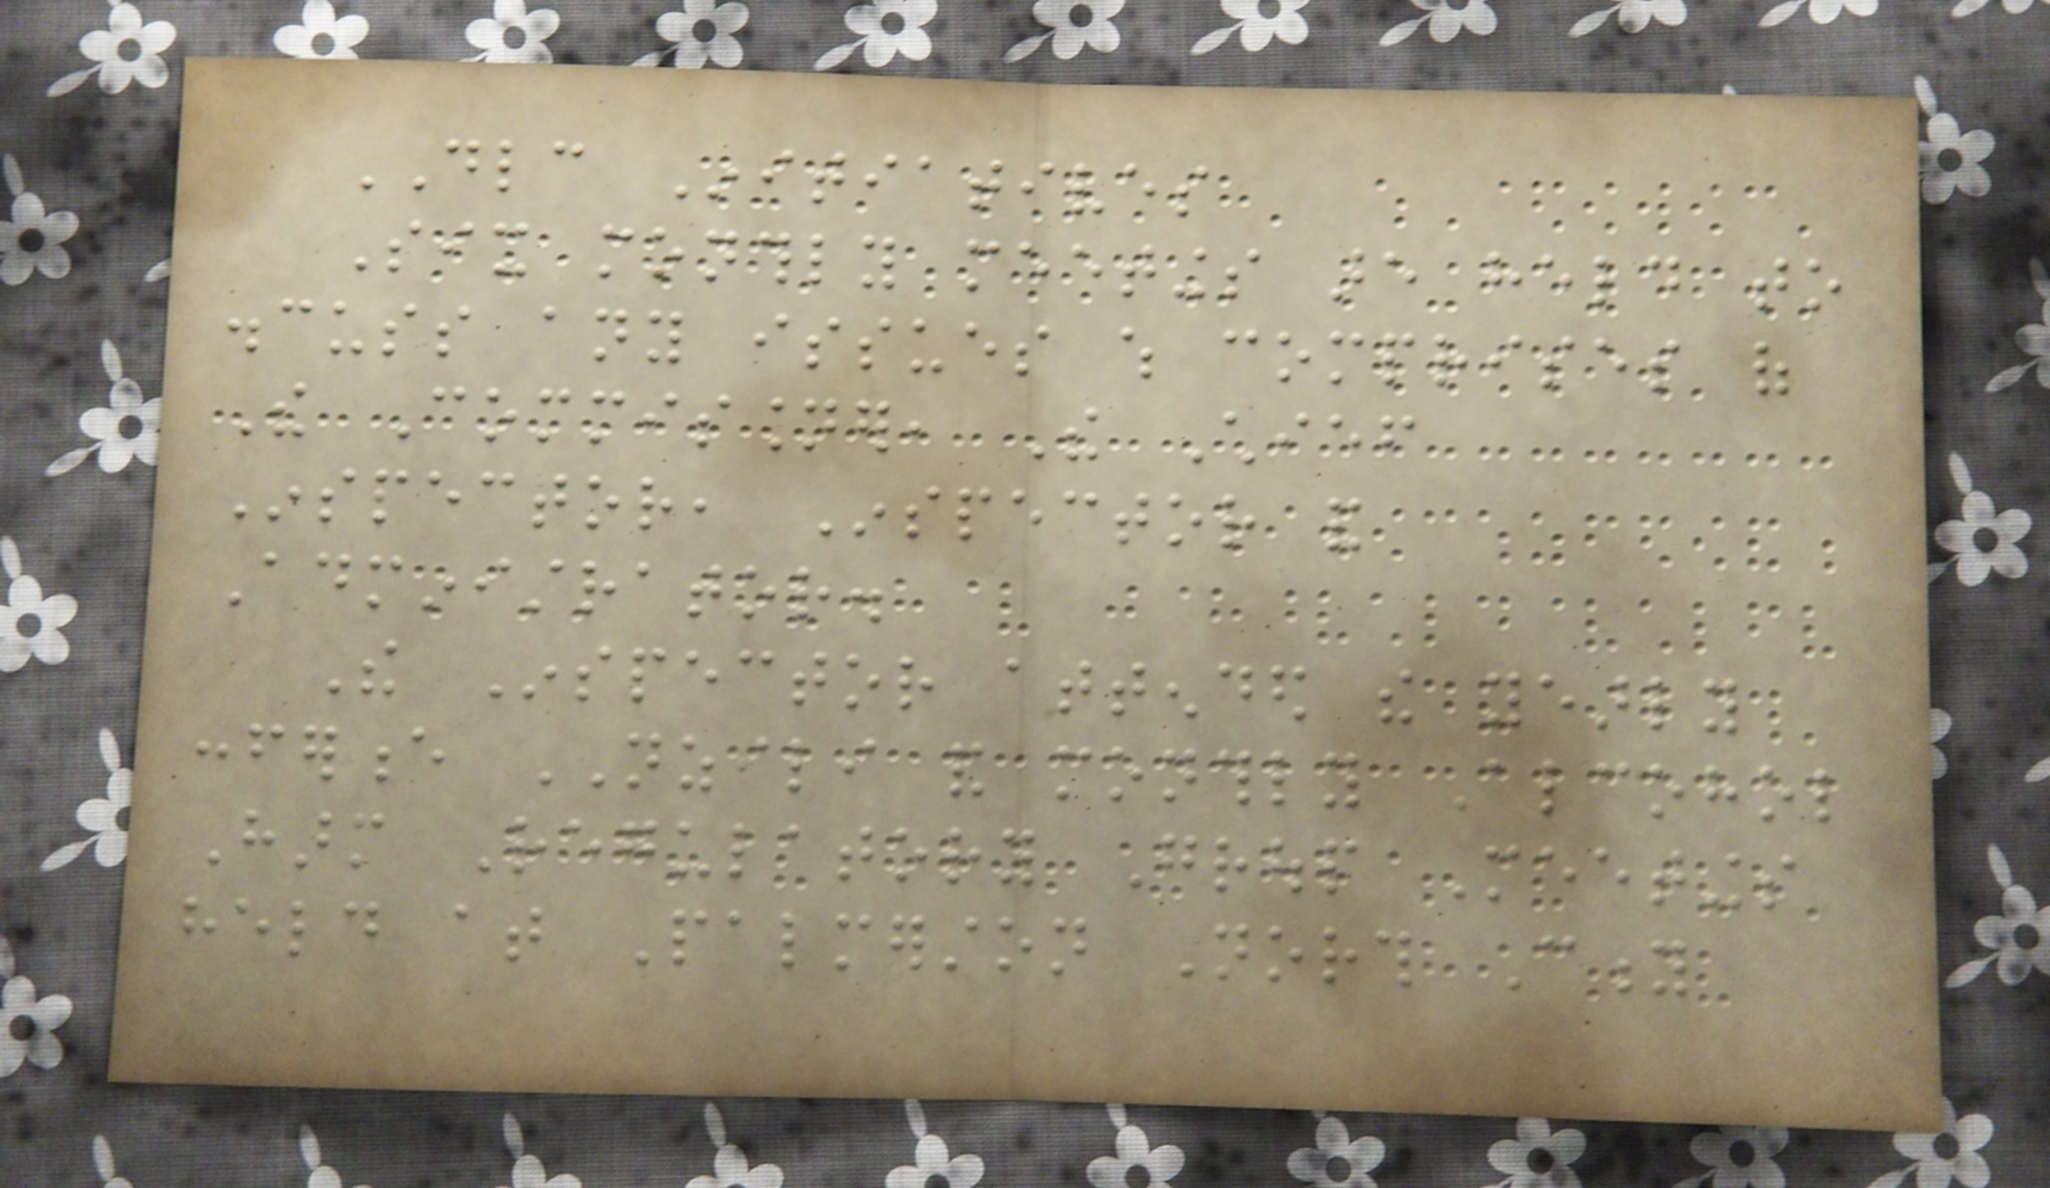DLC Initiatives
Six monthly meetings are held to
discuss any issues which comprises of
The Commissioner, The Chief
Inspector, Inspector and
Administrator.
The Inspector attended the yearly
conference NZILI and monthly Alcohol
Harm Regulatory Group Meetings
held at Palmerston North City
